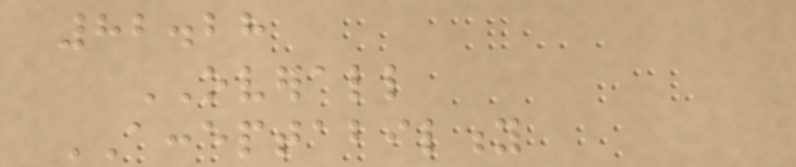82.28
OVERALL
ACCEPTABILITY
